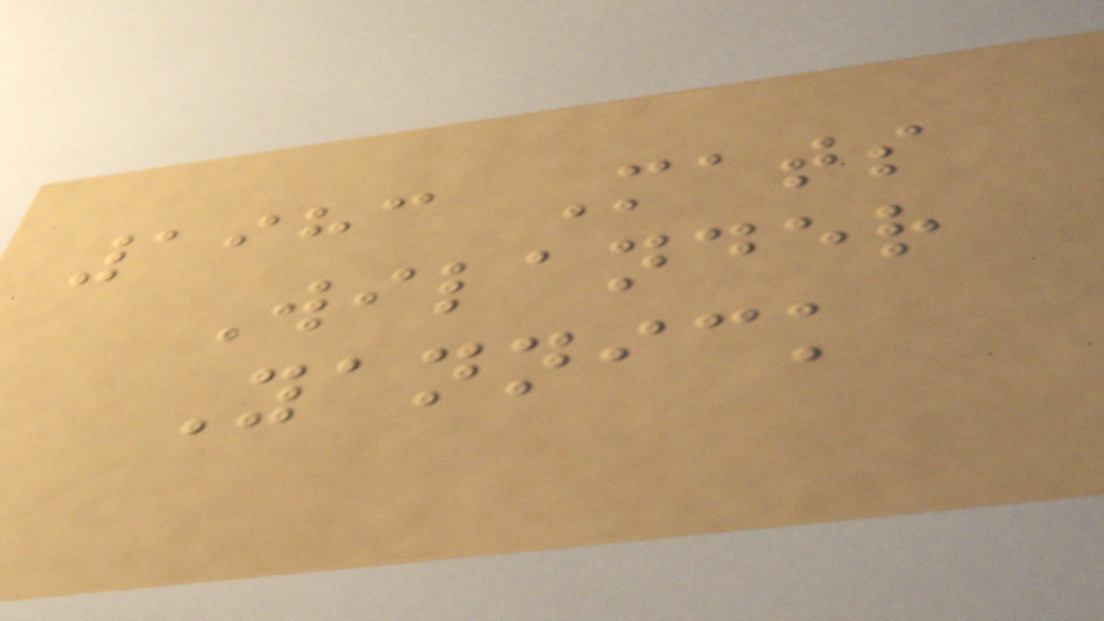1983 Mats
Wilander
Yannick
